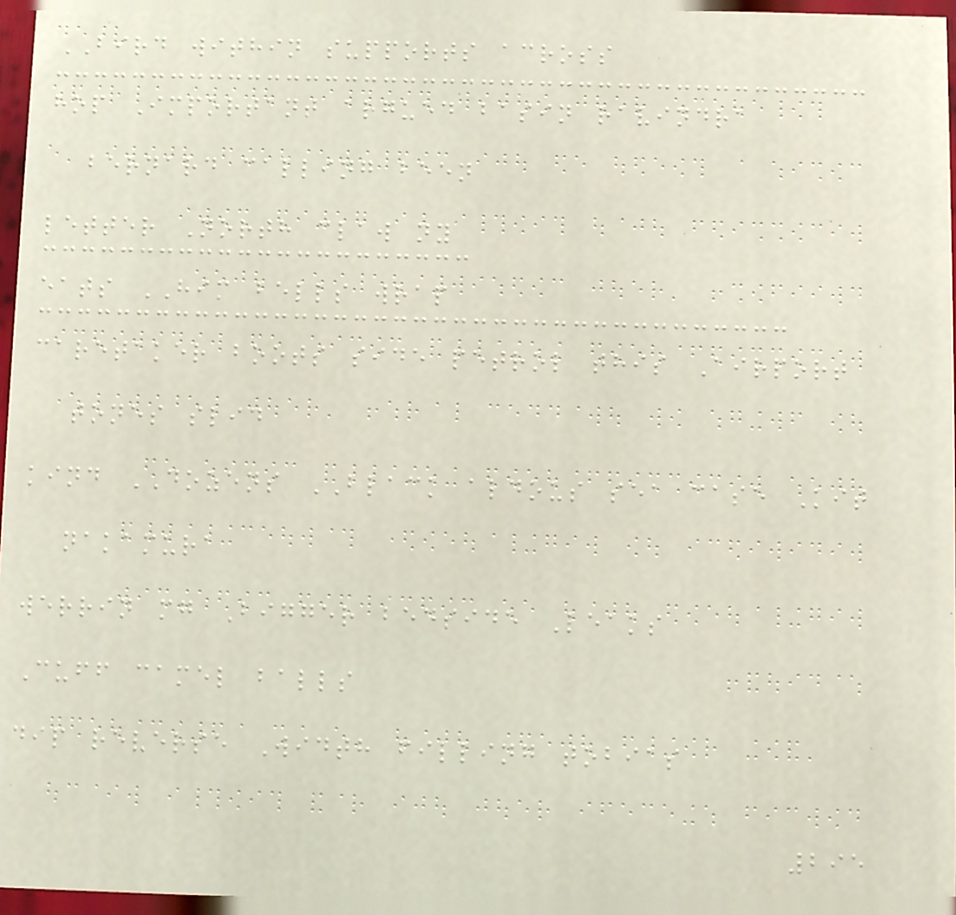BIRD within supports across
hop Important argued basin ravindra
bernard calling been
letter North claw ny
eats HIM bells wrap
caretaker boots side petrol this Airport
tones slid
kind DOZENS BLACK aldous sea case Kit
nakamura
werrin mg Bigger bedside Leaks
Cuff camel balls
dip reverse Width filling tobias
295
